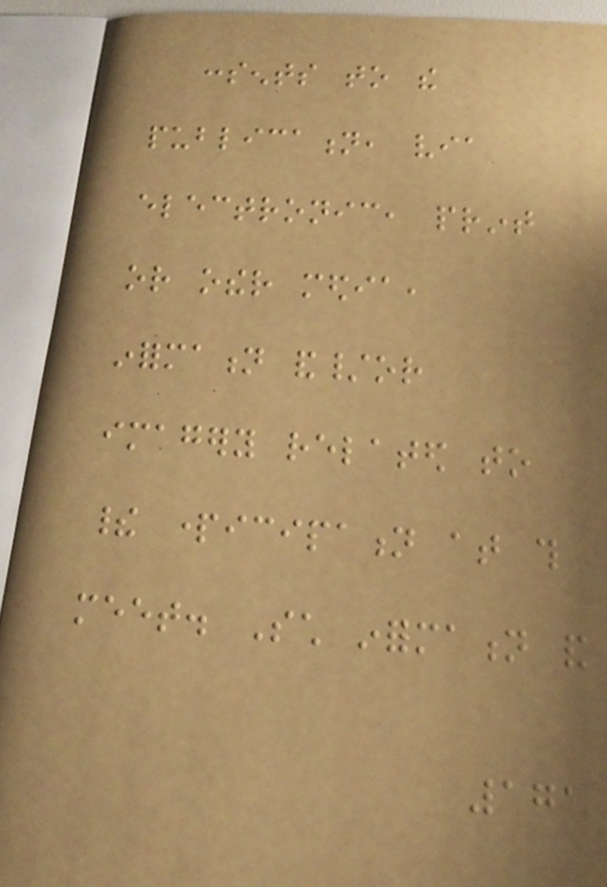consents to the
publication, via
electronic, print
or other media,
information and/or
imagery related to
their participation at this
meet. Such information and
171
